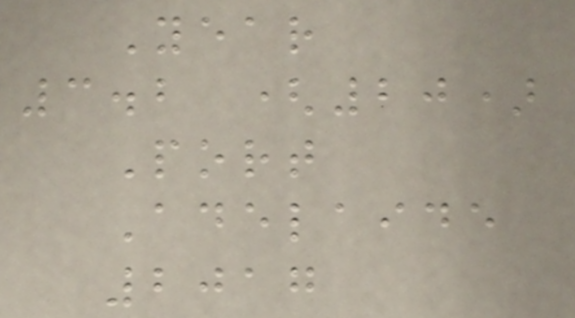Year
3.2 (20)
Port
Adelaide
2017
